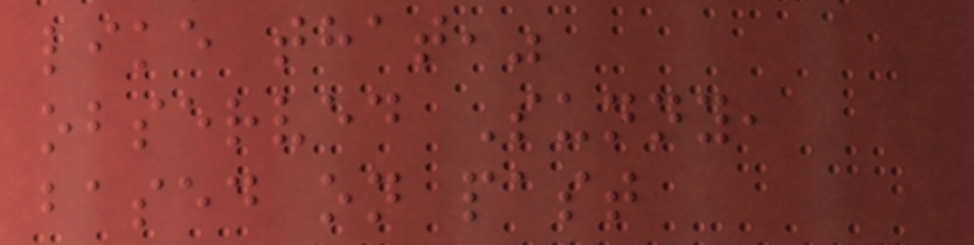like that,"
observed Sunny,
based on past
